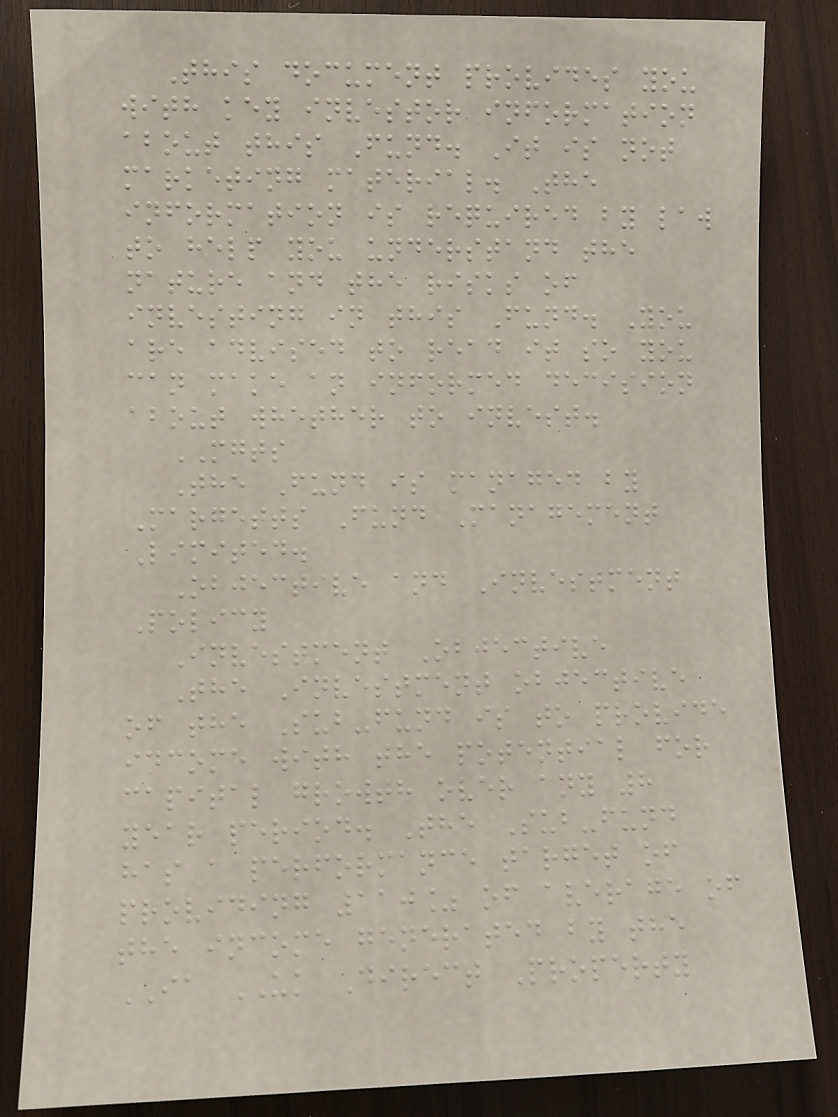This document provides you
with key investor information
about this Fund. It is not
marketing material. The
information is required by law
to help you understand the
nature and the risks of
investing in this Fund. You
are advised to read it so you
can make an informed decision
about whether to invest.
MGTS
The Fund is managed by
Margetts Fund Management
Limited.
Objective and Investment
Policy
Investment Objective
The Investment objective
of the Sub-fund is to provide
income with the potential for
capital growth over any 8
year period. The Sub-fund
has a performance target of
providing 110% of average of
the income generated by the
IA UK Direct Property
